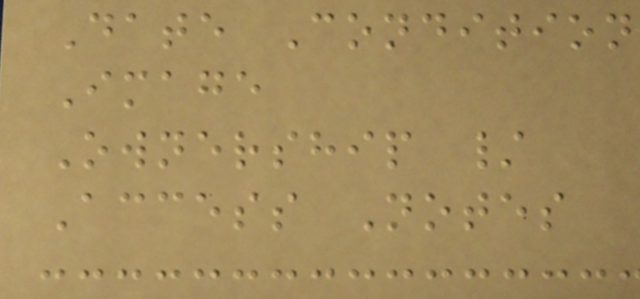Date Condition
Image
Ownership /
Access Notes
